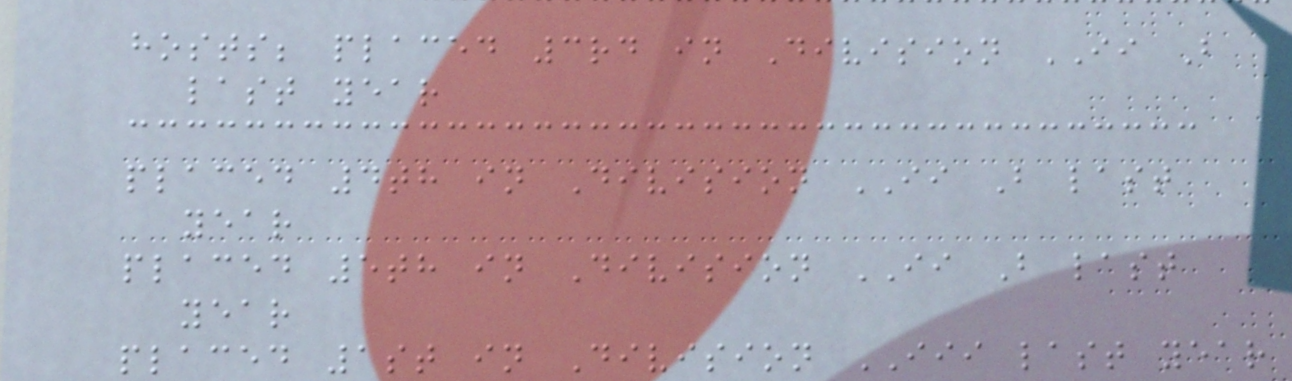hosts; placed 3rd in Division II B
last year
placed 4th in Division II B last
year
placed 5th in Division II B last
year
placed 1st in Division III last year
